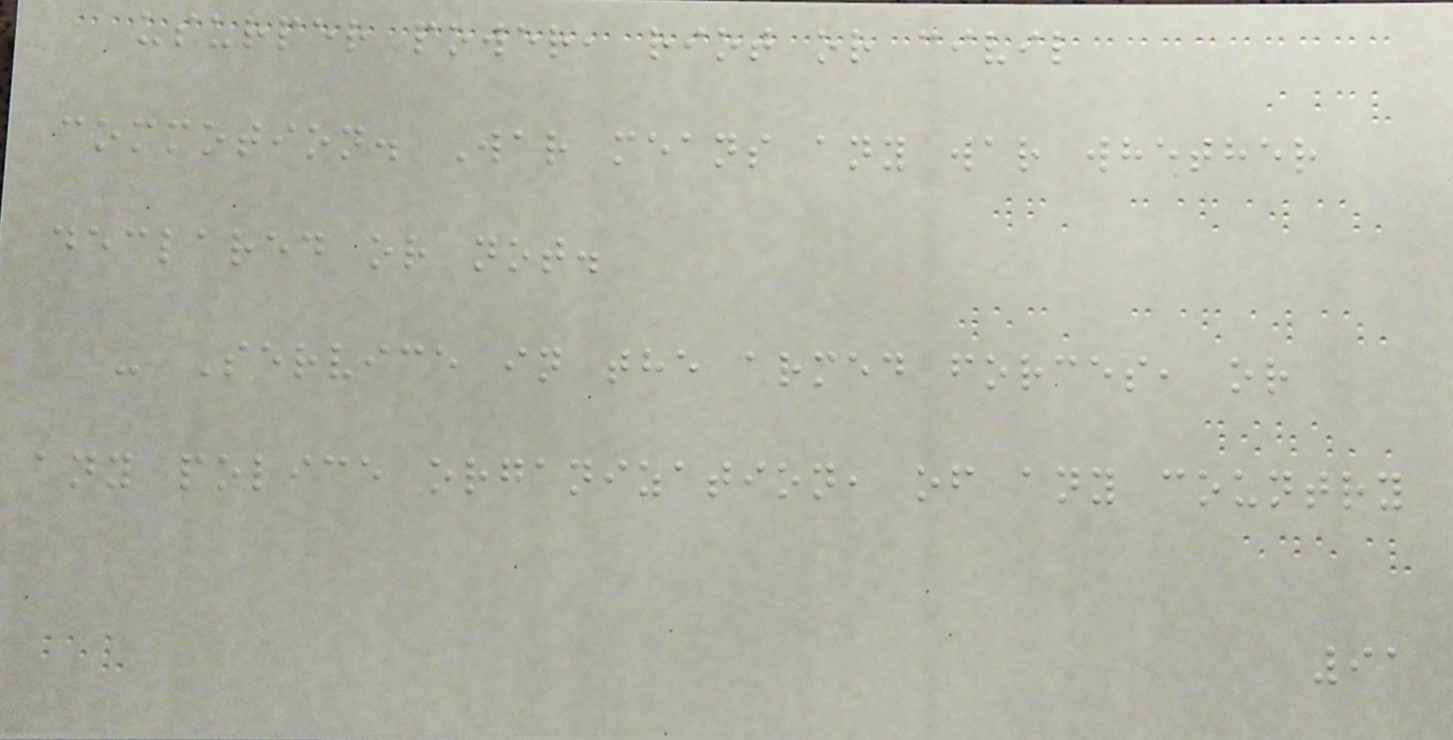usurper power, riot or civil
commotion. War means any war whether
declared or not.
- Service in the armed forces, or
any police organization, of any country
91
